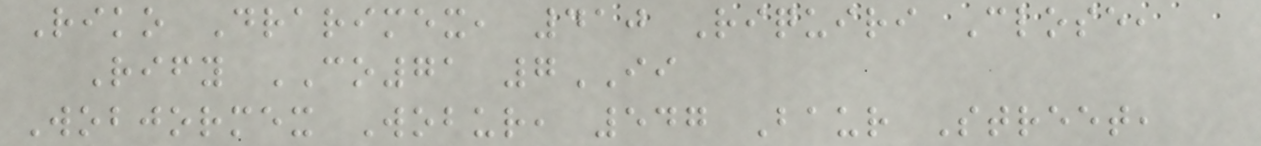Riko Drarimex, 410 Riquiri Close,
Rify CO71 7II
Wobjormex Wobur, 547 Baur Street,
